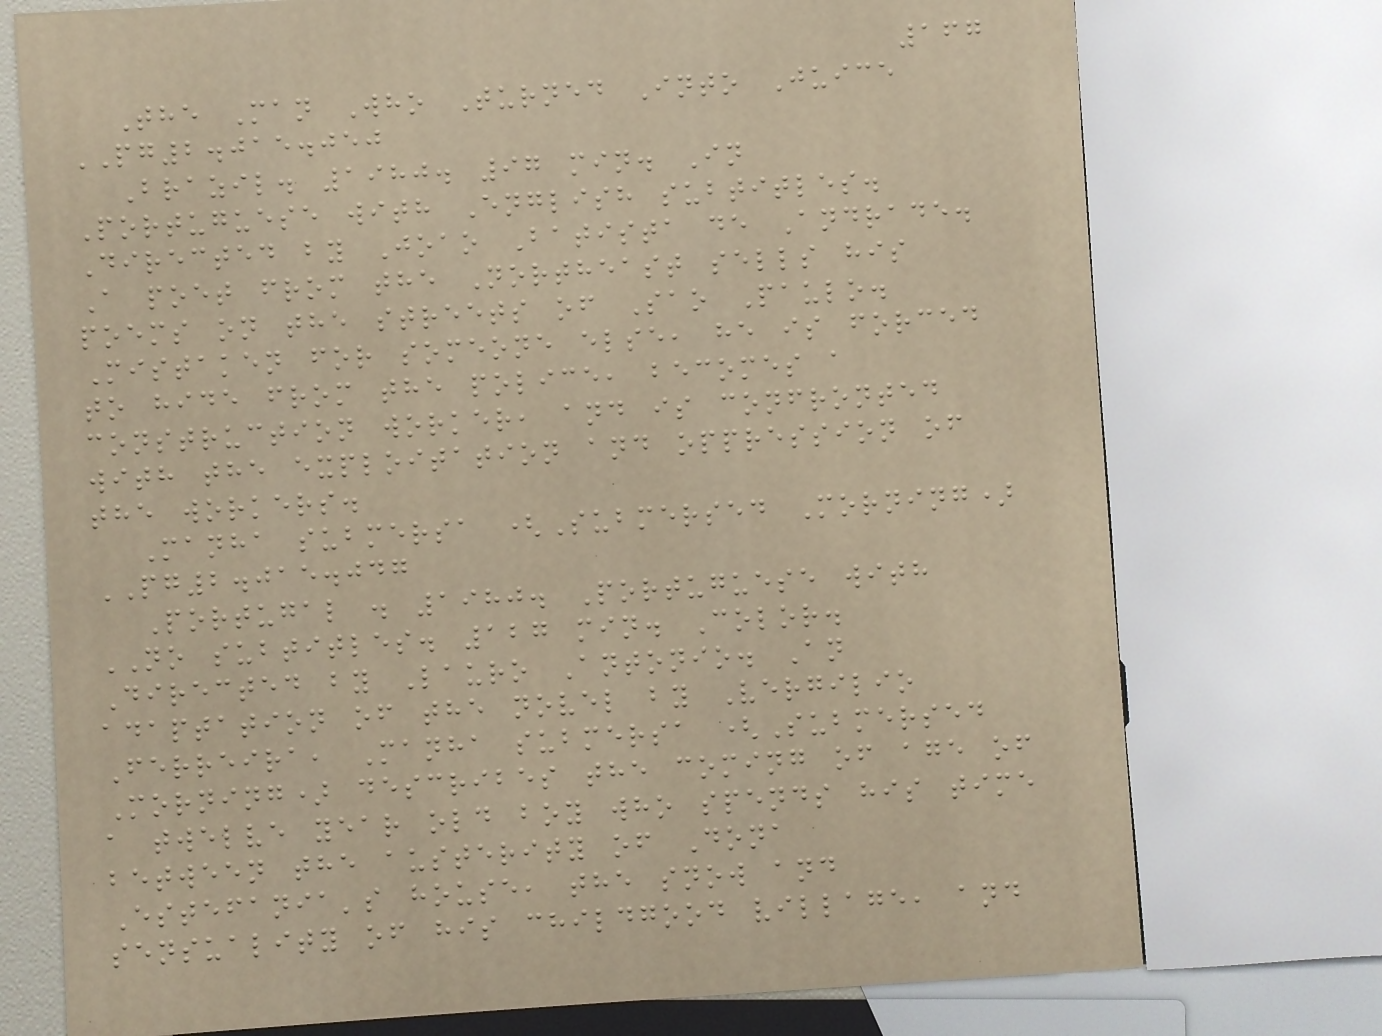167
The Man Who Turned Into Juice
PG2.015.050
Brazil. 1980. 97 min. In
Portuguese with English subtitles.
Directed by Joao Batista de Andrade.
A poet from the Northeast sells his
poems on the streets of Sao Paulo.
Mistaken for someone else, he is forced
to hide from the police, becomes a
construction worker, and is confronted
with the exploitation and oppression of
the workers.
Manha submersa (Submersed Morning)
PG2.015.047
Portugal . 1980. Portuguese with
NO subtitles. 127 min. Color.
Directed by Lauro Antonio. An
adaptation of the novel by Vergilio
Ferreira, Manha submersa (Submersed
Morning) describes the coming of age of
a twelve year old boy who spends his time
between the austerity of Dona
Estefania's house, the snow and
sensuality of his childgood village, and
